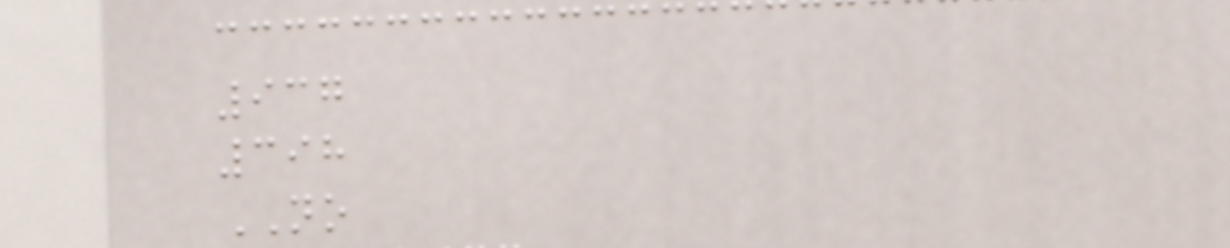937
398
NO
